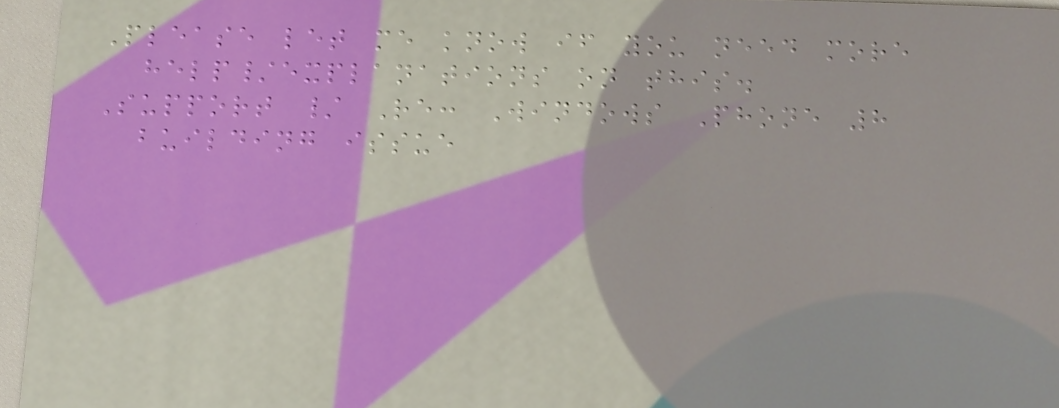Please let me know if you need more
help/explanations on this.
Support / Re: Windows Phone 8
building issue
